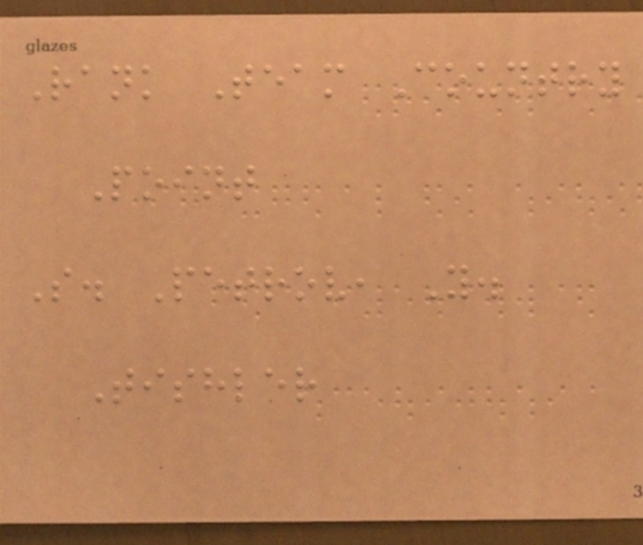Rank Team Country
Point
S. Petrov, Y.
Tishler
